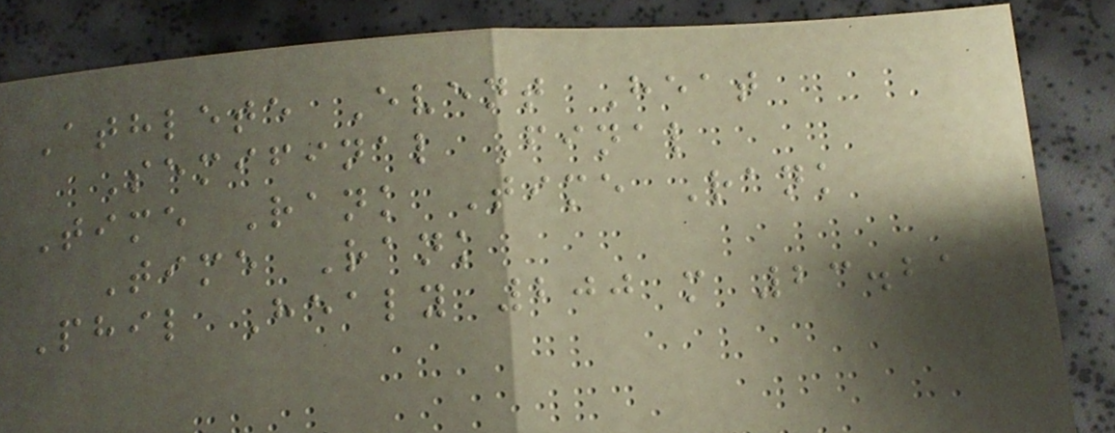Athlete Event Heat
Semifinal Final
Time Rank Time Rank
Time Rank
Phil Healy 200 m 23.21
